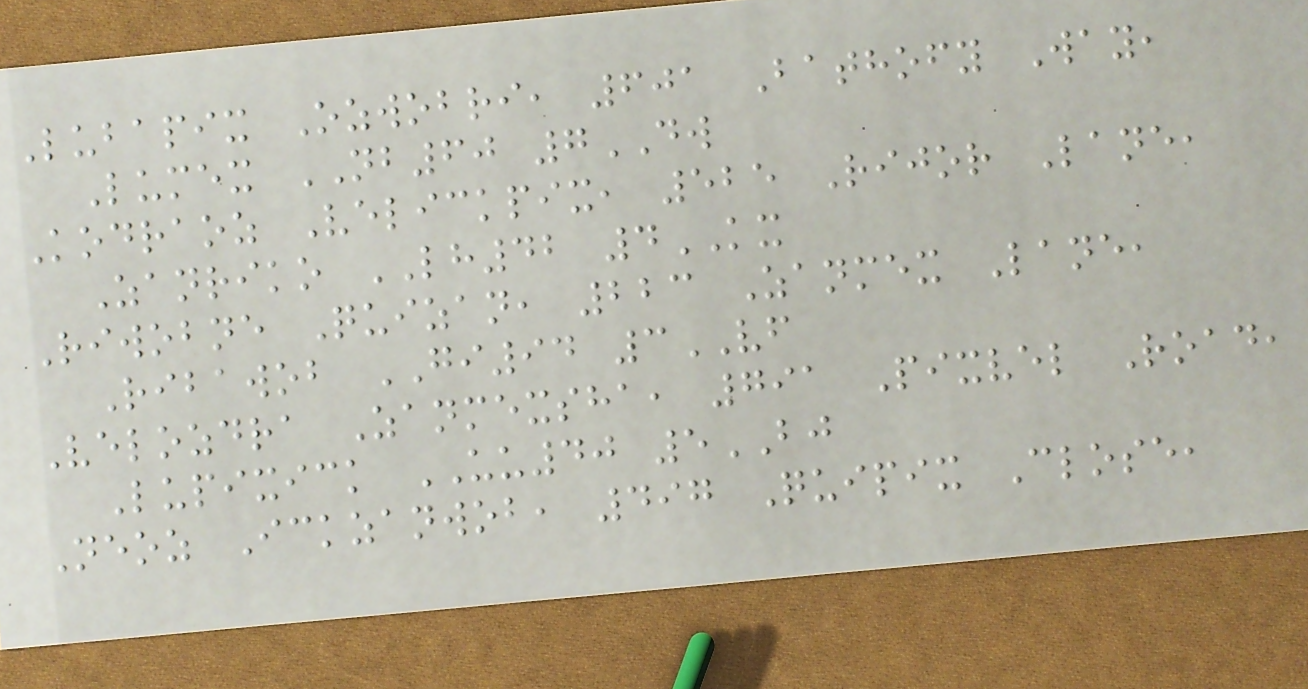Lubapix Ozwobri, 601 Bathofy Way,
Lumex NB60 7DW
Kodraoz Velickpix, 525 Rijor Lane,
Zanriko LH42 4KX
Riwobne Quizan, 223 Zanmex Lane,
Ribawob GI94 3VF
Velozdra Zanmexsha, 791 Pixvel Road,
Lupixick UU40 5BJ
Neoz Ickzanwob, 497 Quipix Close,
